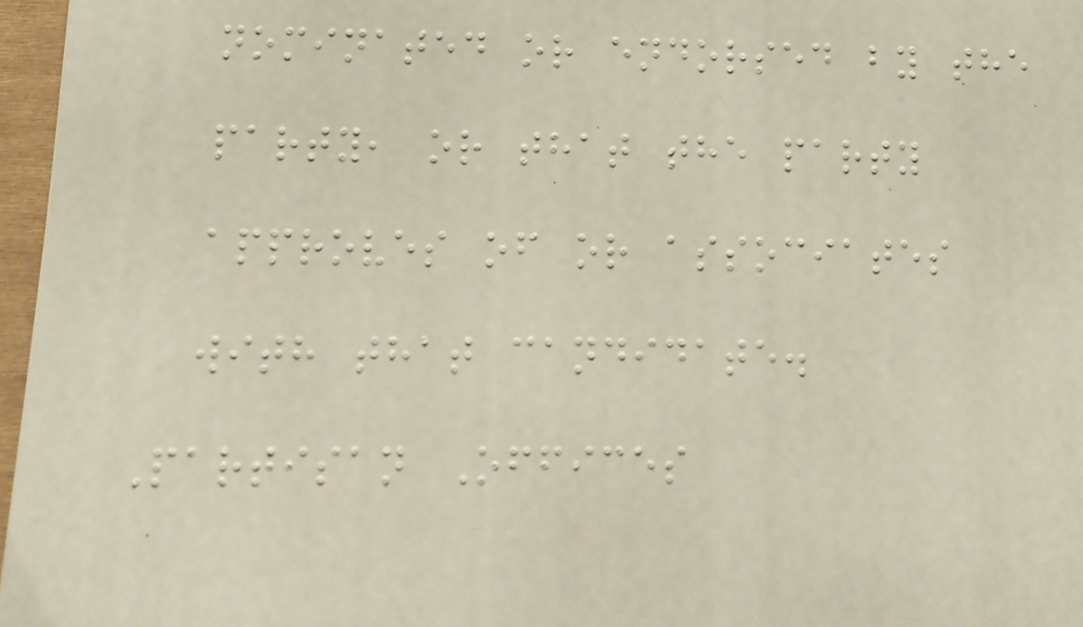nominated or endorsed by the
party, or that the party
approves of or associates
with that candidate.
Partisan Offices
